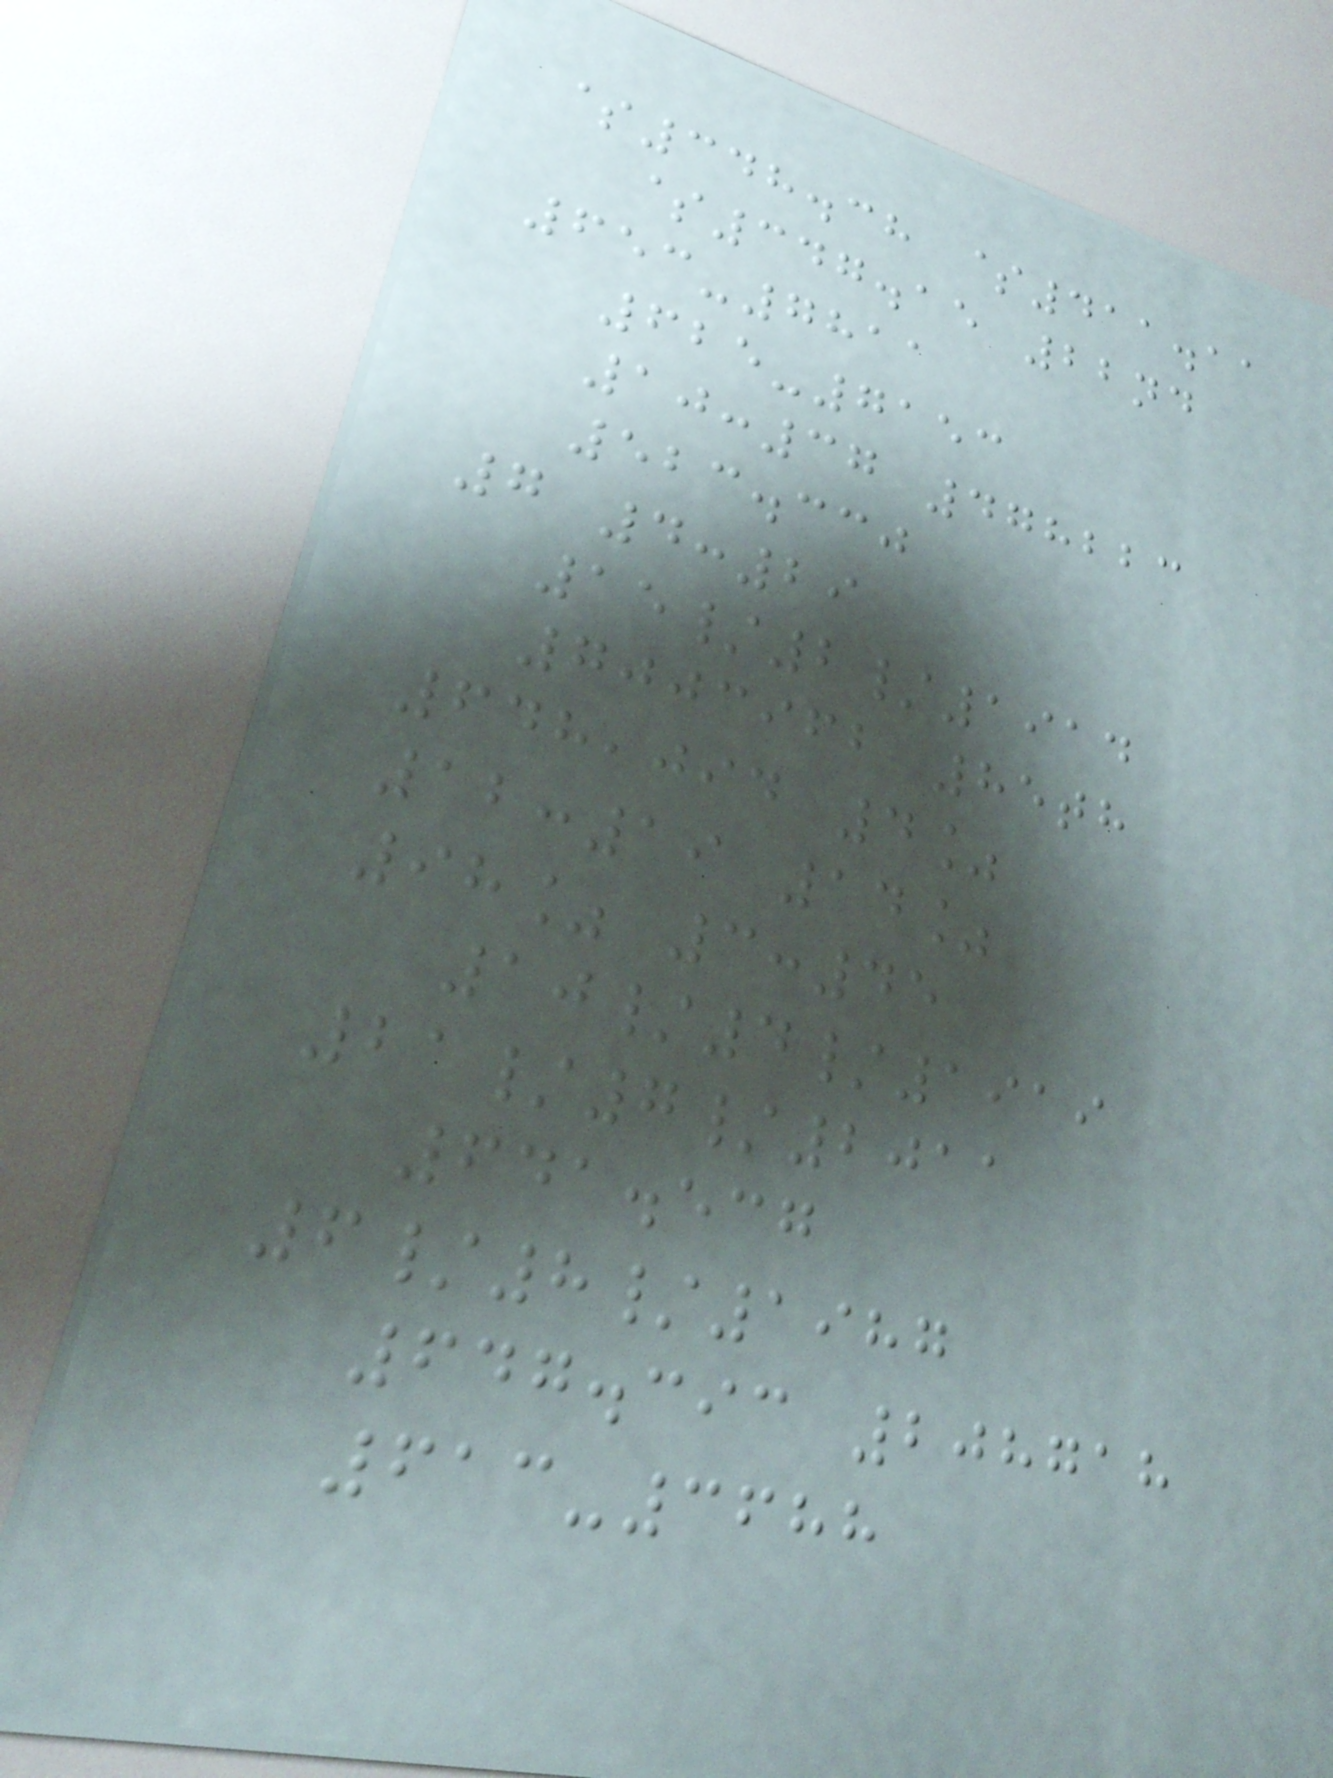$348.38 $411.11
$347.15 22nd
653-7811
625-7153
10:37 478223
523.330
7 4:29
15/2/1914
7003962 85th
648,094 4%
12:19 14%
98% 3:45
10/4/1919
21/7/2011
641.537
6/8/1987
647.393 208718
613-3688
